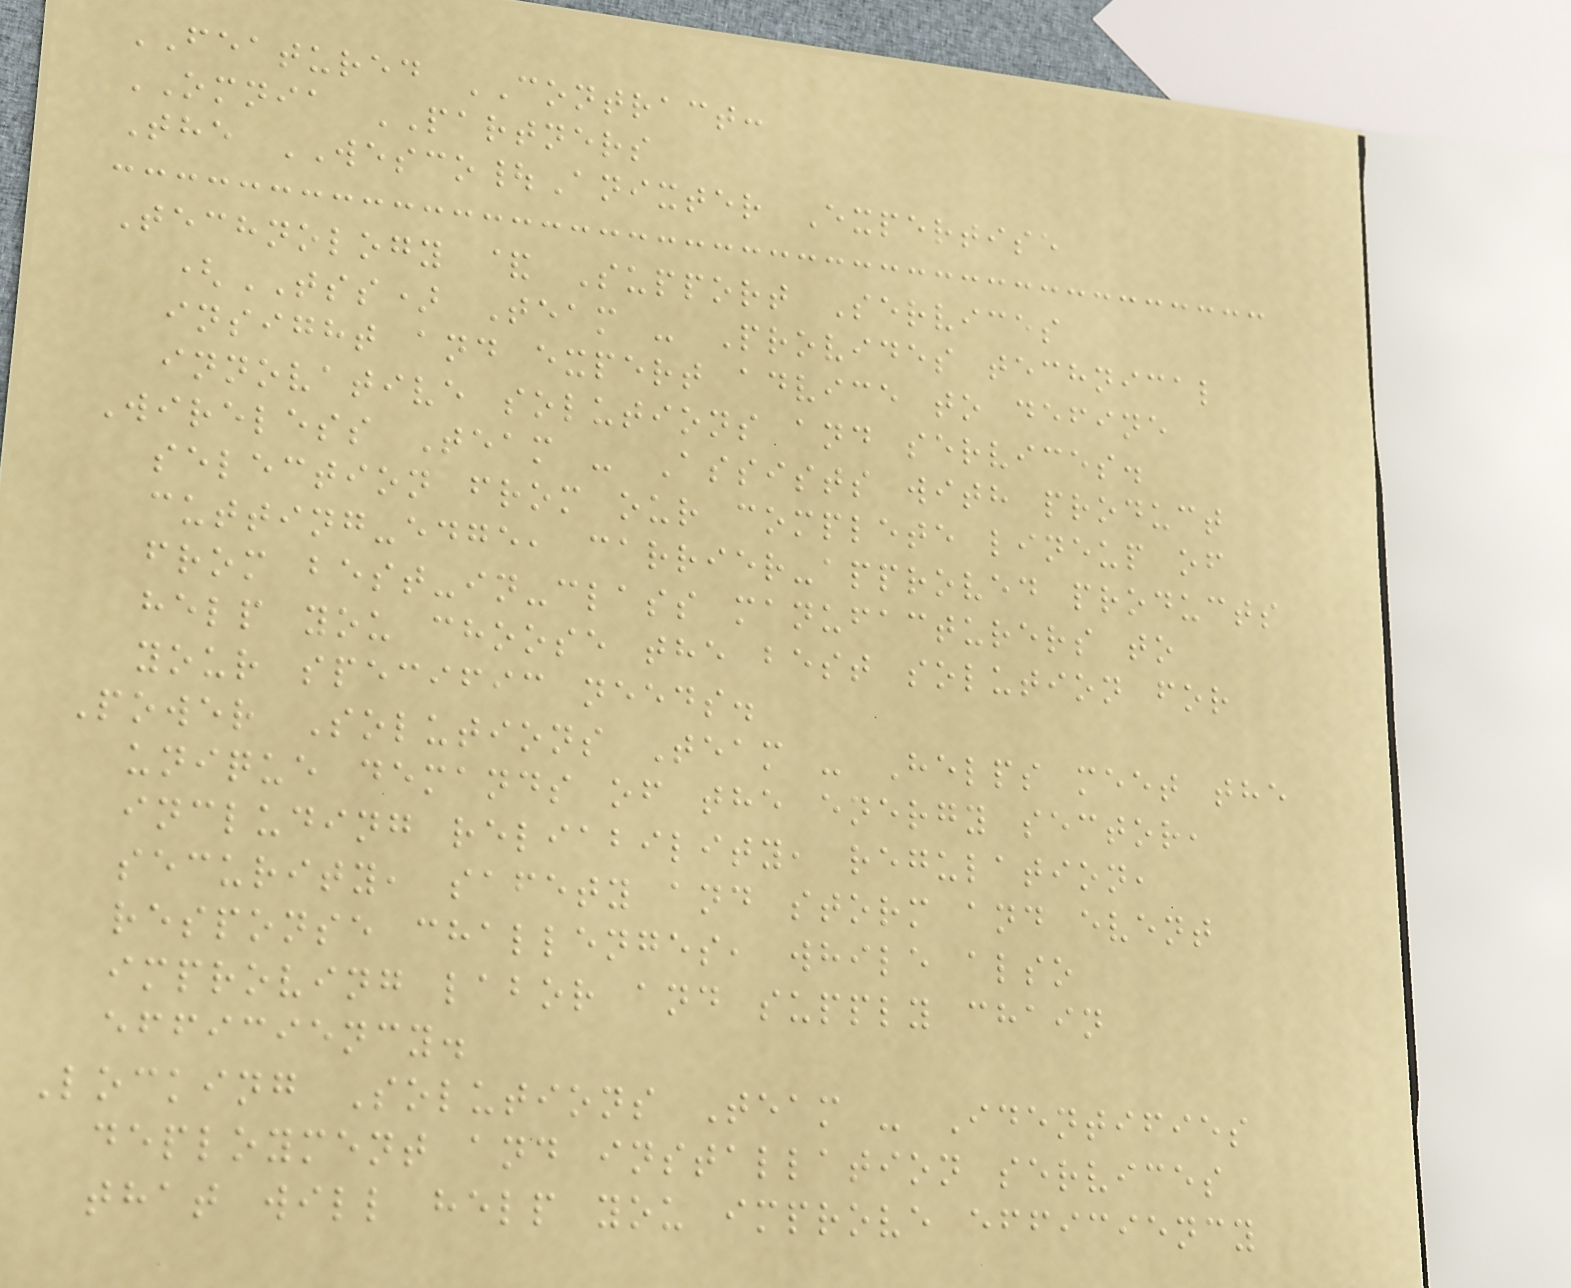FEATURED CONTRACT:
OMNIA PARTNERS
The WESCO|Anixter Expertise
Technology & Support Services
(TSS) Team - Provides technical
insight and expert advice to define
innovative solutions and services.
Wireless Team - Assists with product
selection from our complete lineup of
cutting-edge, carrier-approved products
from best-in-class manufacturers to
help you choose the best solution for
your specific needs.
Power Solutions Team - Helps meet the
unique demands of the energy sector,
including reliability, regulation,
security, safety and storm and event
response challenges, while also
improving labor and supply chain
efficiency.
Locking Solutions Team - Identifies
deployment and installation services
that will help you improve efficiency
